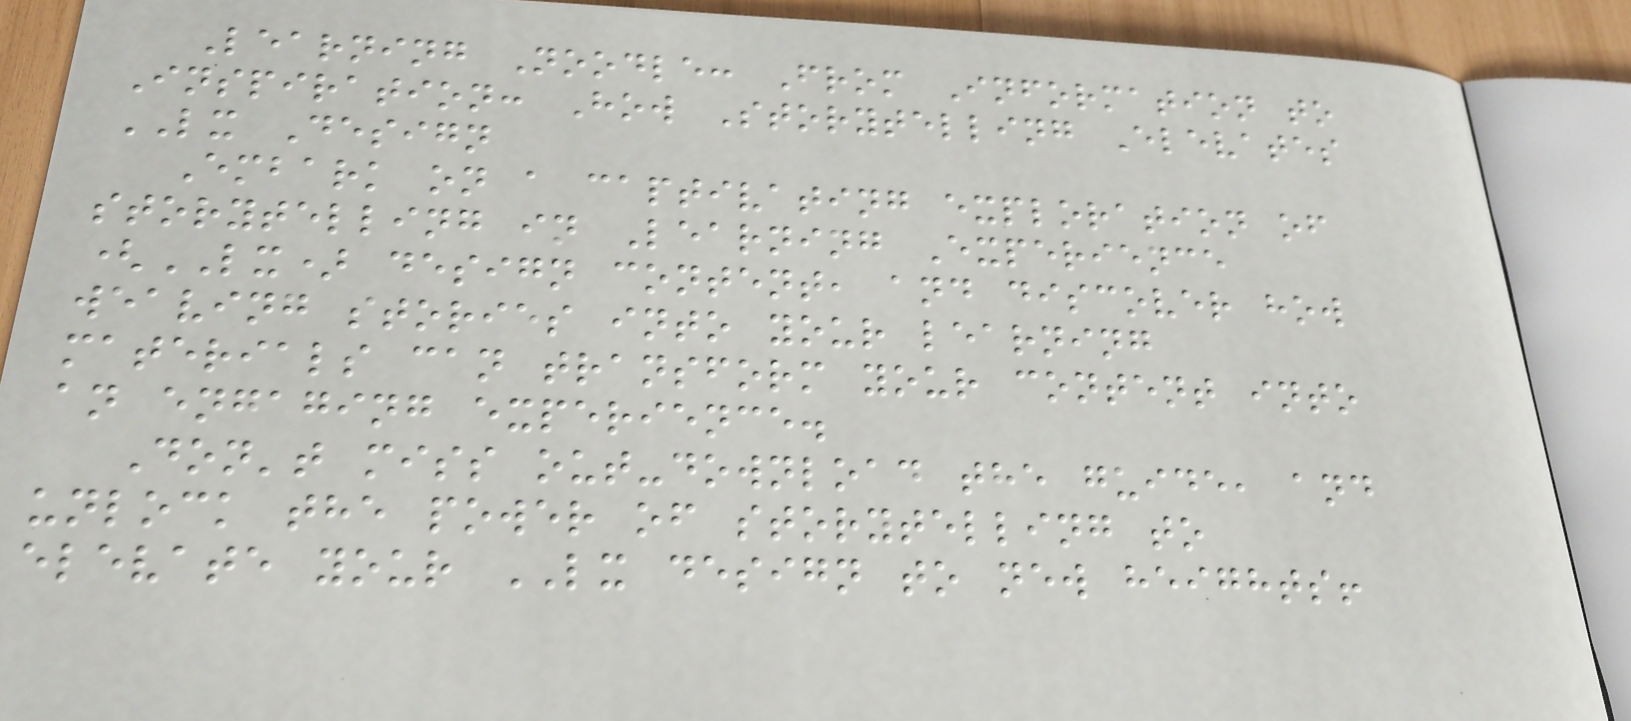Learning Noodle: From Information to
Inspiration: How Storytelling Elevates
LX Design
Embark on a captivating exploration of
storytelling in Learning Experience
(LX) design content, and discover how
weaving stories into your learning
materials can transform your content into
an engaging experience.
Don't miss out-download the guide, and
unlock the power of storytelling to
elevate your LX design to new heights!
